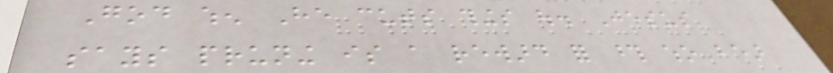God when He cuts things out. Jesus
says pruning is a reward for those who bear
